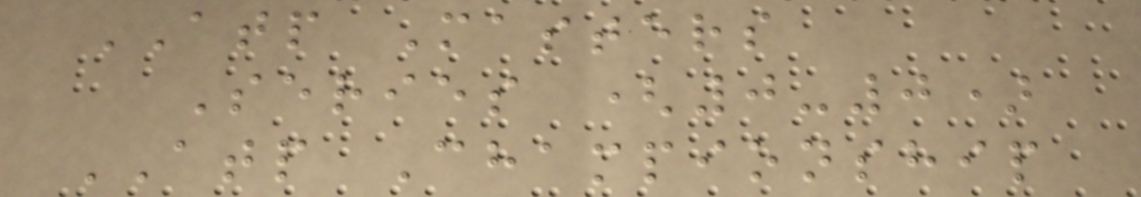ATP Masters
Series (0-0)
ATP Championship
